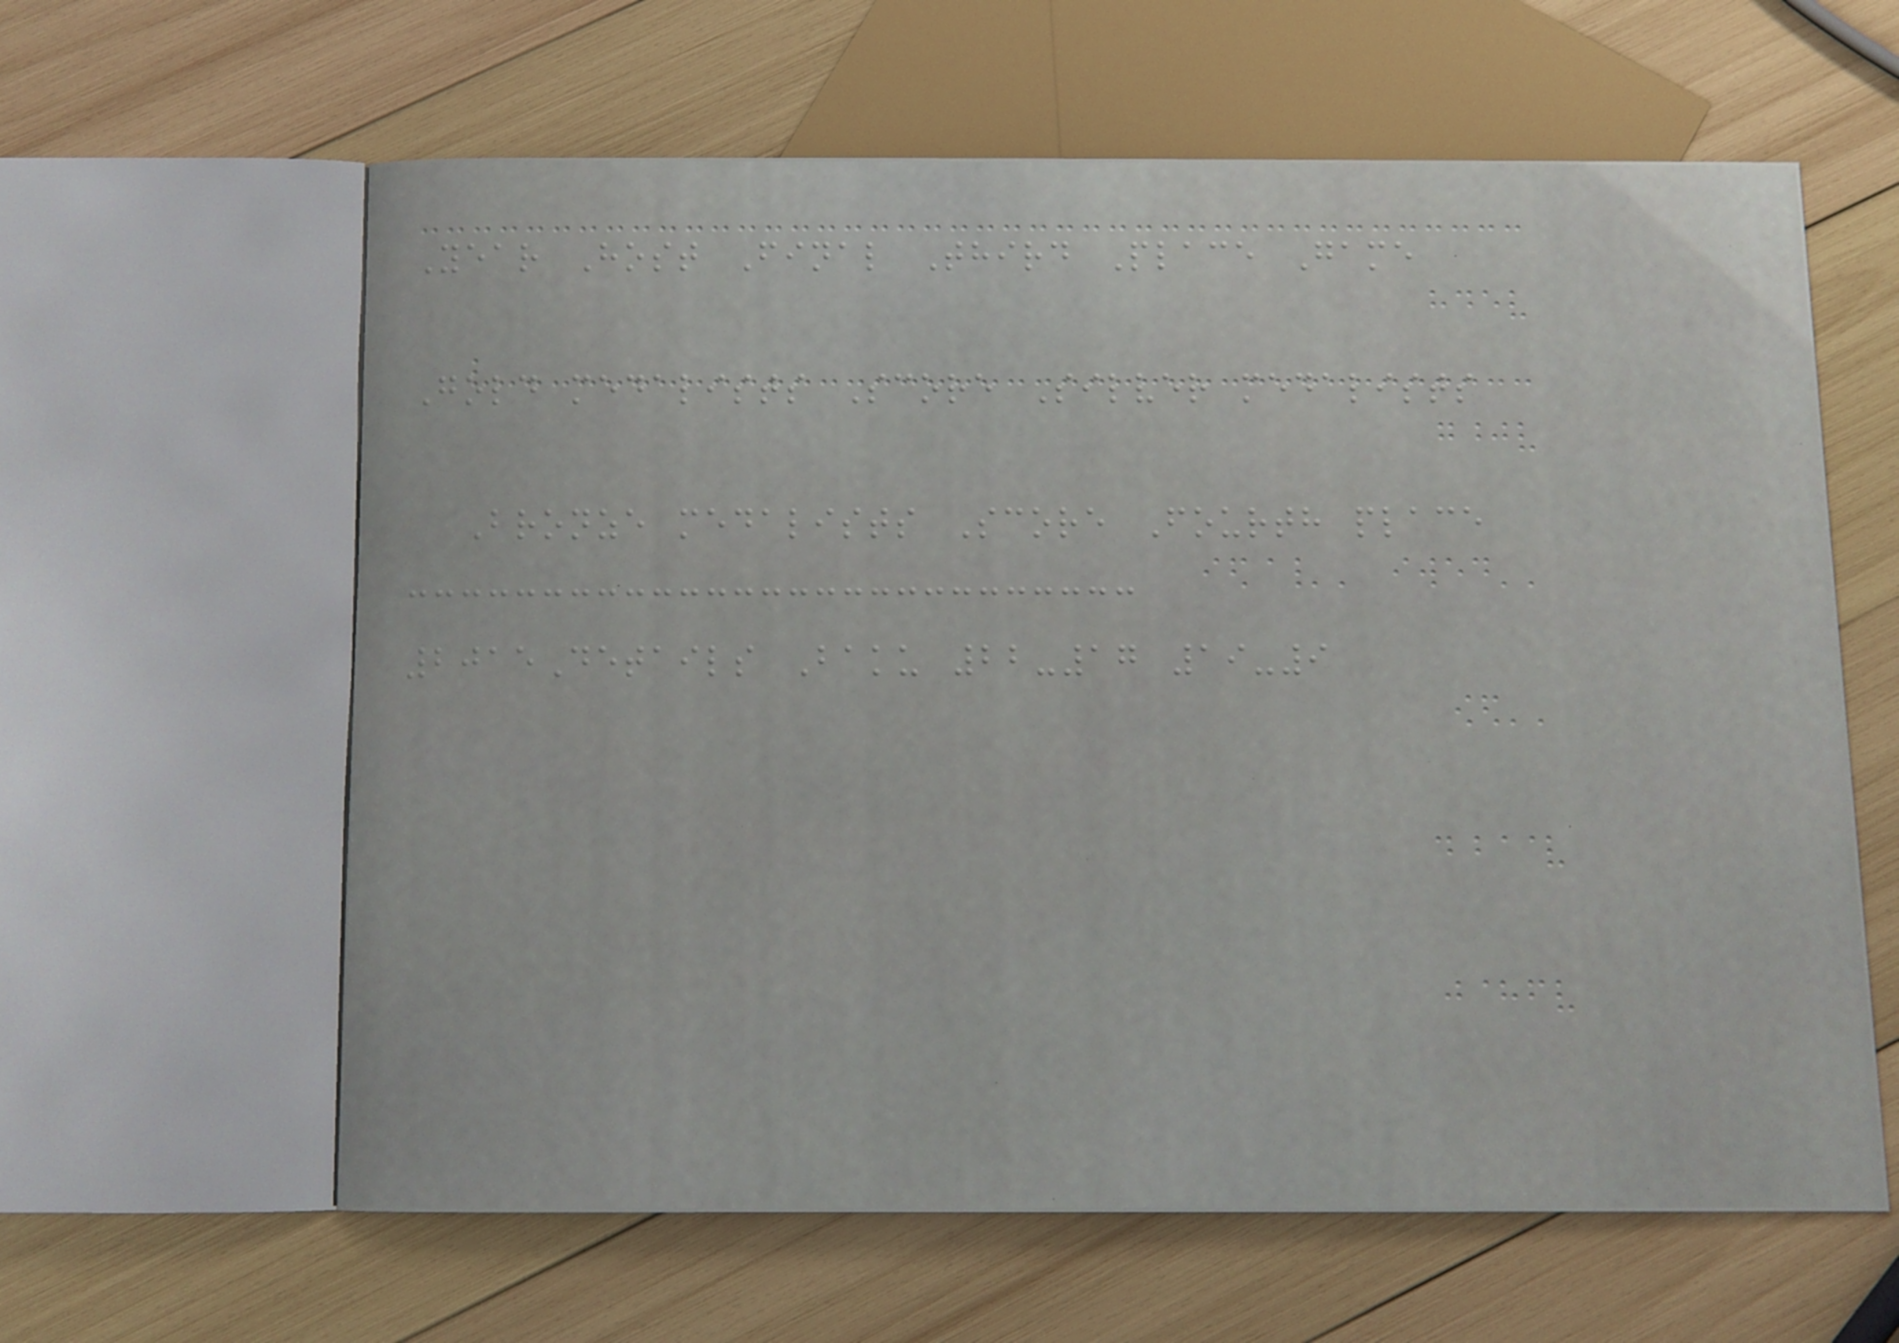Year Host Final Third Place Game
Gold medalists Score Silver medalists
Bronze medalists Score Fourth place
2015Details Baku 22-17 19-9
